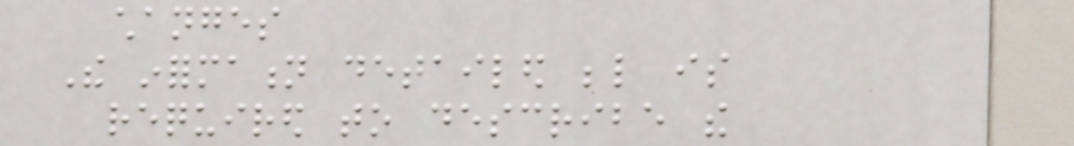changes
The information detailed below is
required to describe the
